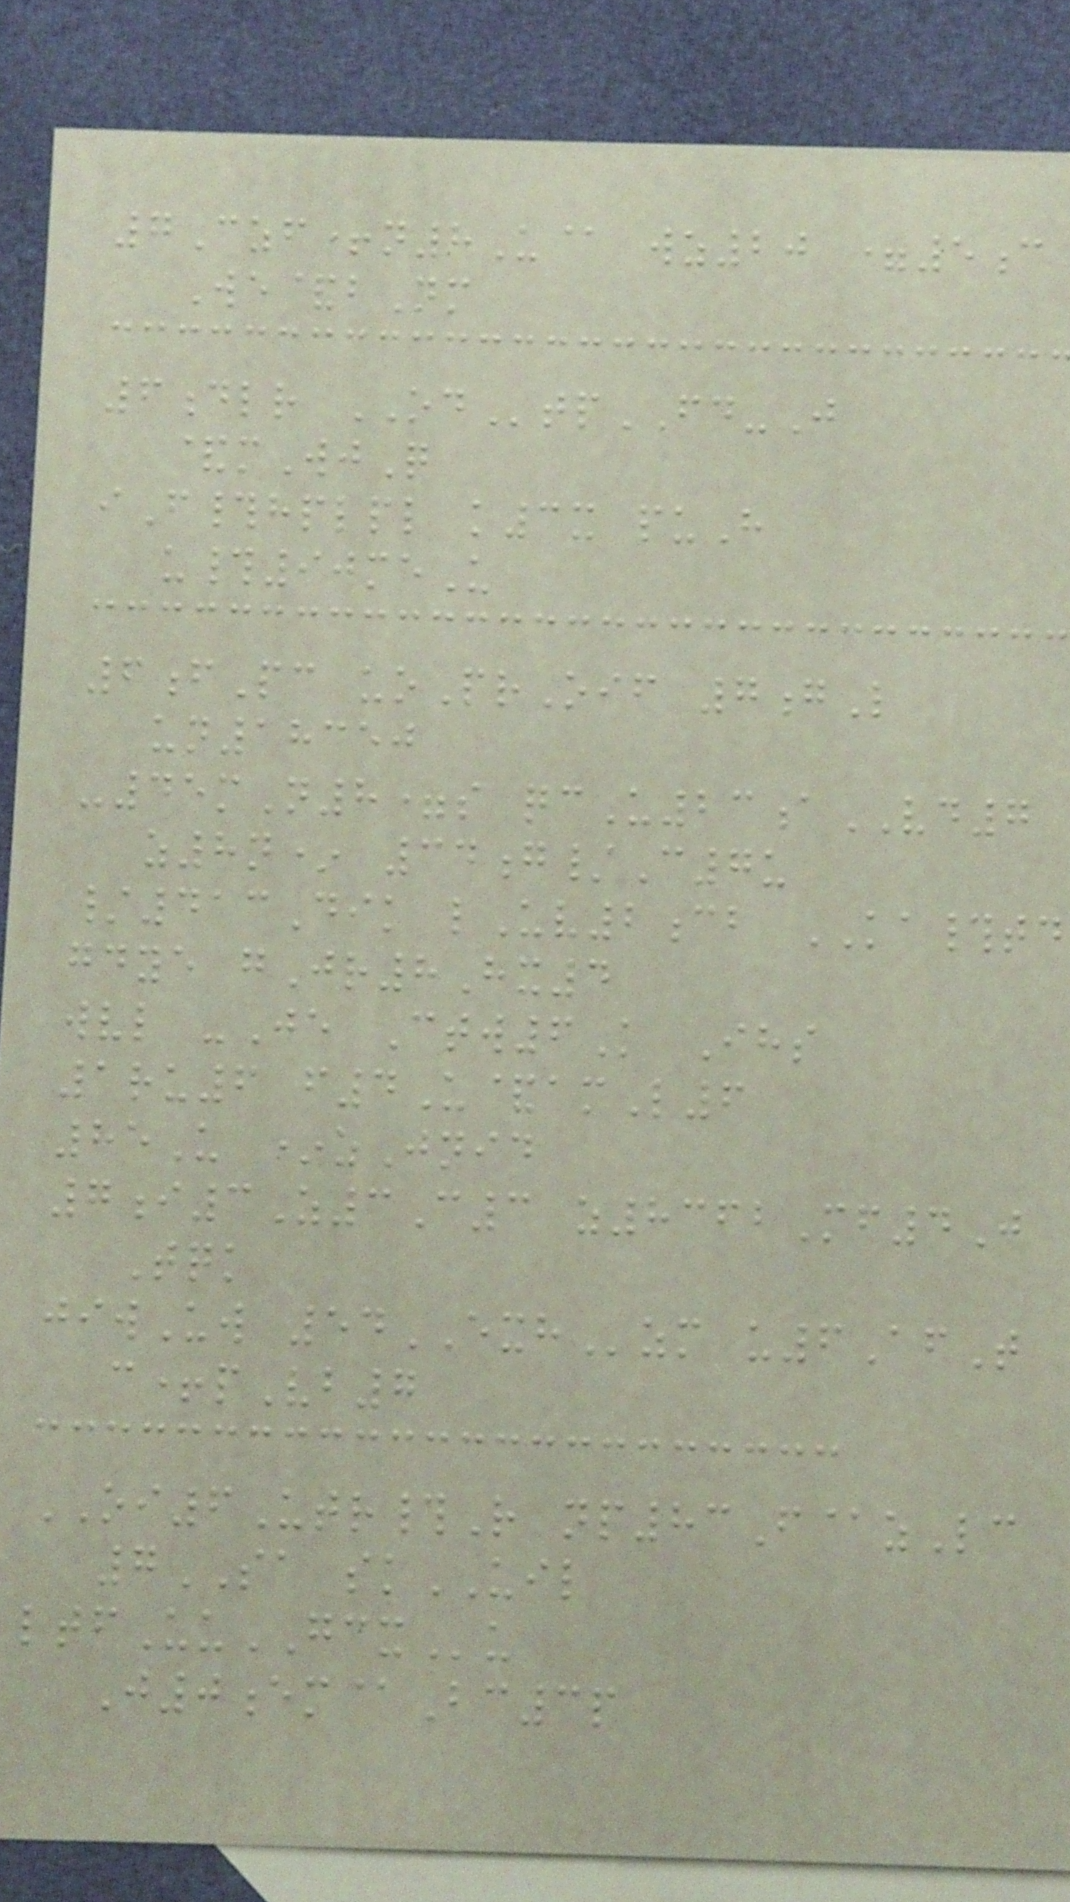7Czf+n8U@ wz20 =5c
We&bNm
6dlr ODtpFD-J
&mWjQ
iF#hplpl k3x puH
u#90meU
6fPc uoPrOif 7gL
un18350
-45mN8=s qcU23aVD7
z8n* 34g/C7u
/413Dik lUv2cb KA#td
gdye gJr8Hx4
wvl -Je Ctw6K Ihs
1ru6 f4U&amL6
85U *zJnid
7i3Z3C3 z8362Mf4J
Tqk
jiwUw 54EXHzm u6AfT
c+pVb7
OI6Utr#R np83F@zLc
7SA skUIL
ltfUuGCXu
J0em@Bc3p
